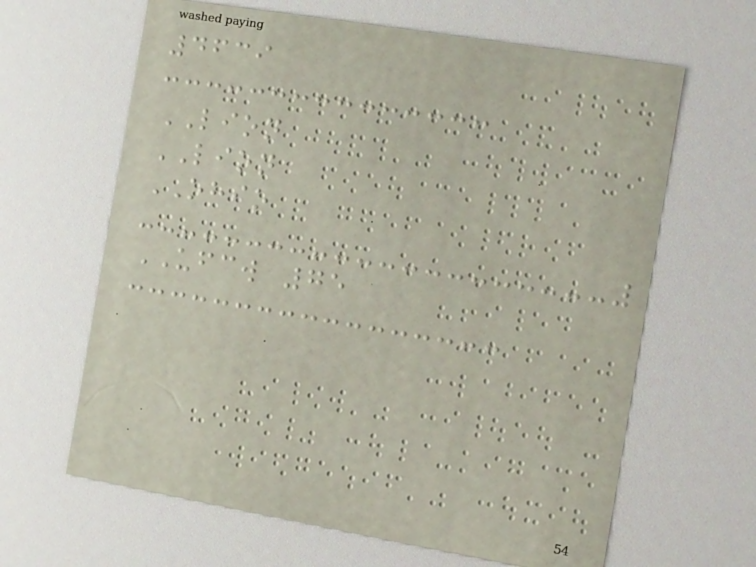4639
LION
LION
OHIO
UFCW 75
